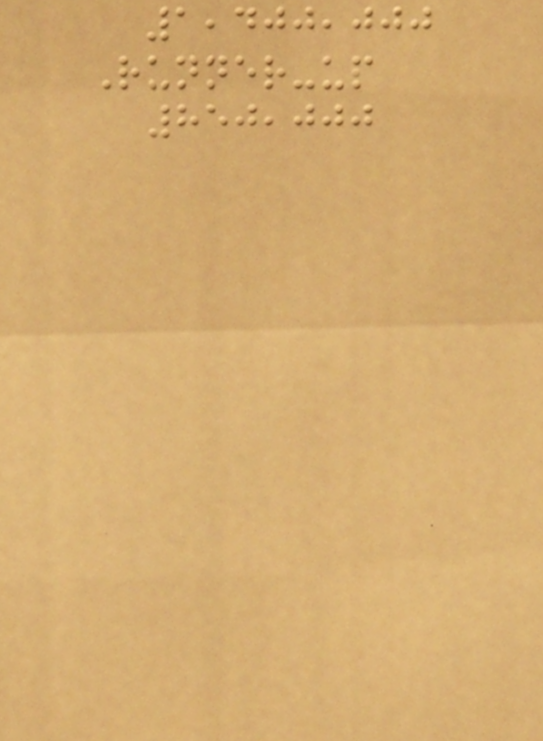1,400,000
Runner-up
850,000
